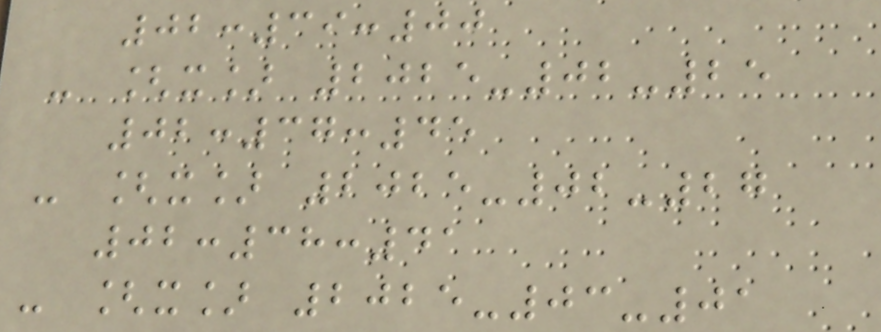02:39:00
- [x] 2025-02-25
02:37:45
- [x] 2025-02-27
02:38:41
- [x] 2025-03-01
